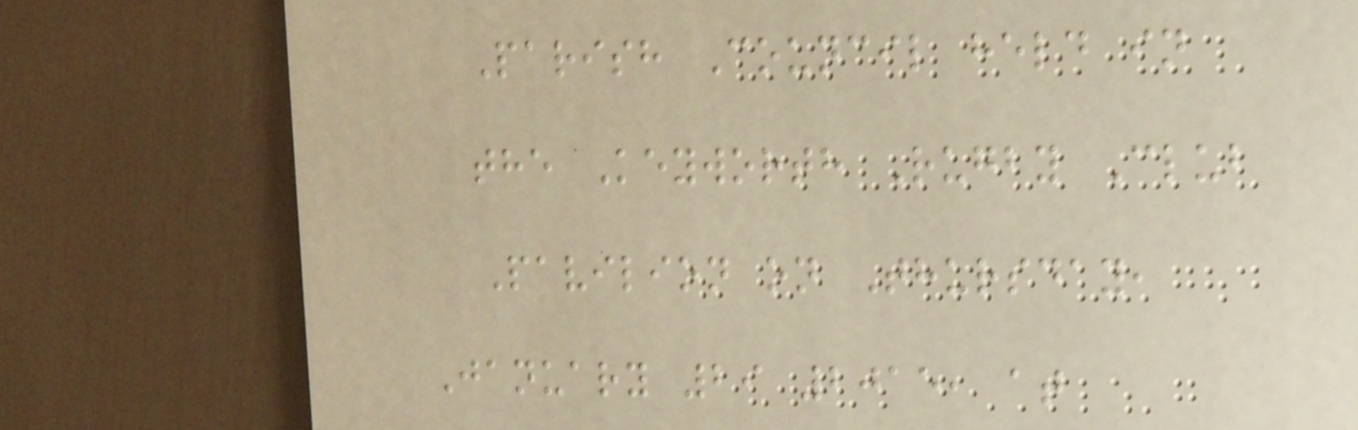Parish Council held in
the Keyworth Rugby Club
Pavilion on Thursday,
January 29 2015, at
